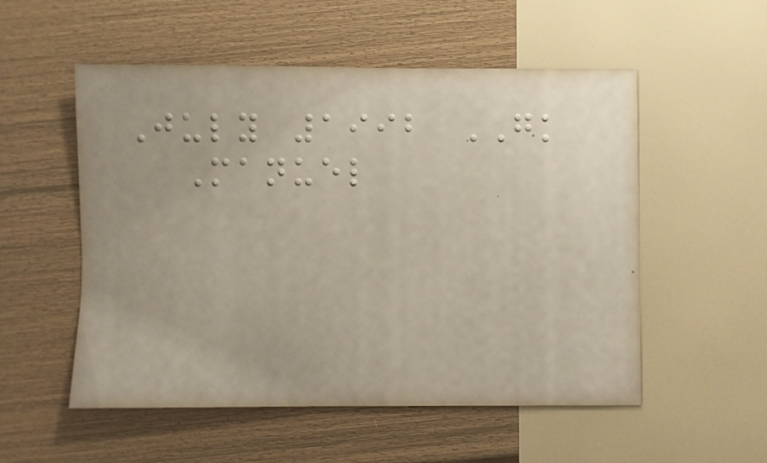July 1992 GK
Manuel
